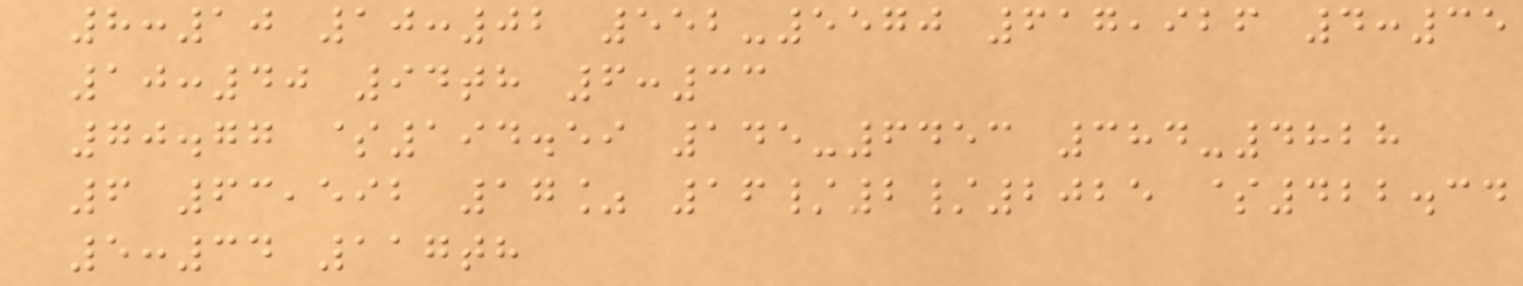8:10 10:02 552-5570 617,926 4:35
10:40 94th 6:33
70.77 $194.59 145-6453 384-4828
6 63,592 17% 16/2/2025 $422.34
5:34 117th
